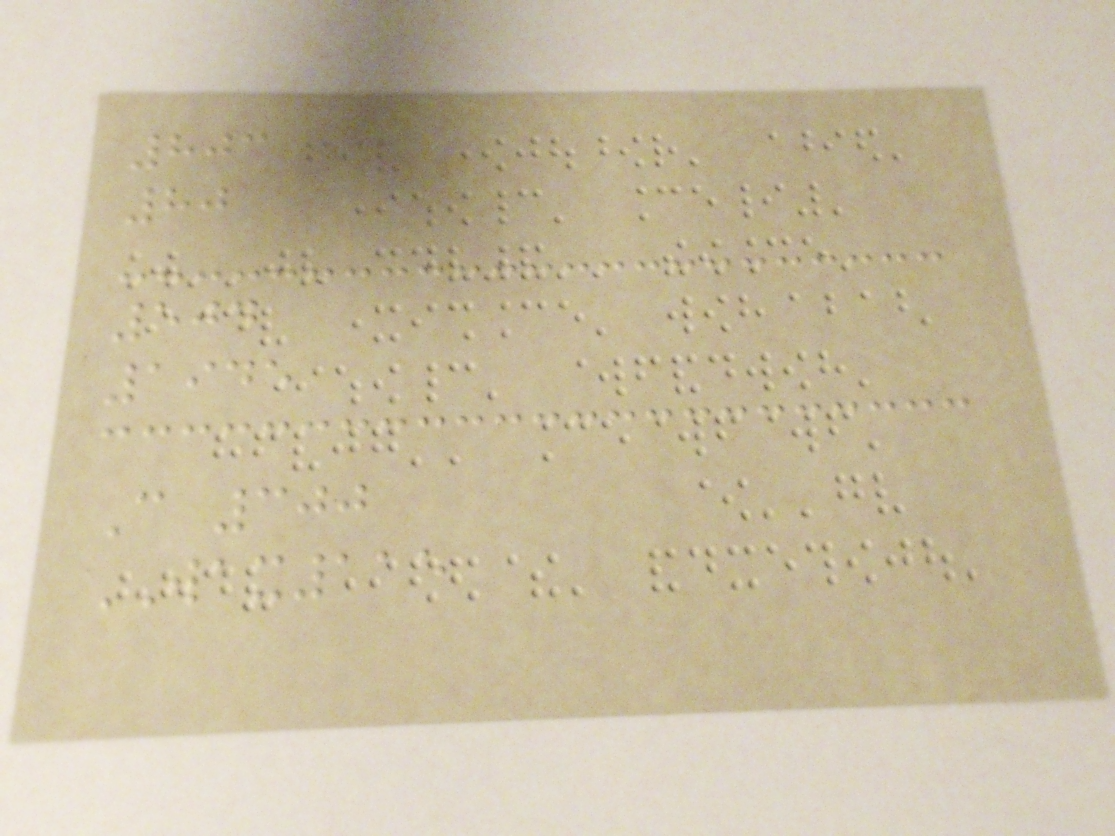803
80
504
1945
C 300
WAX115
